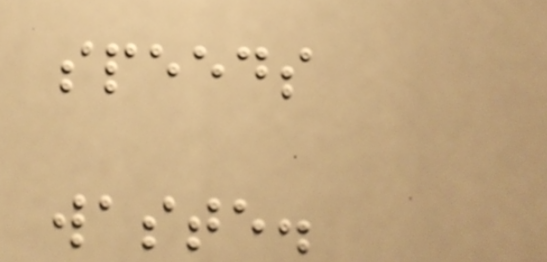speeds
waste.
